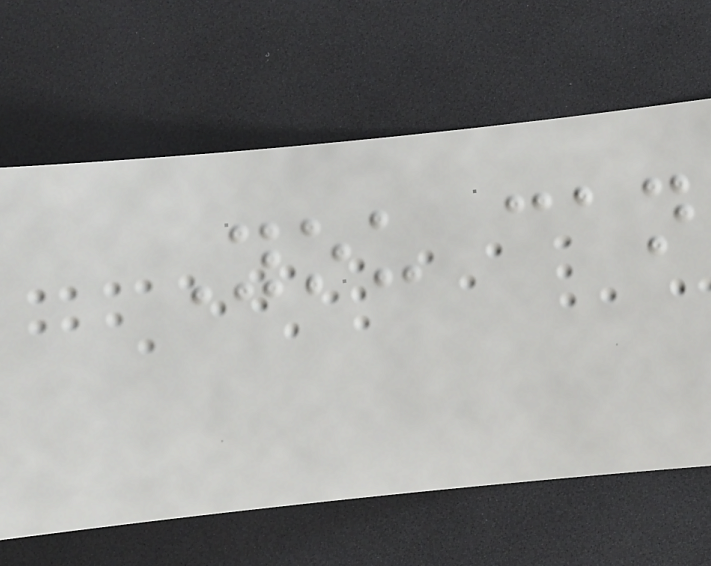You can
